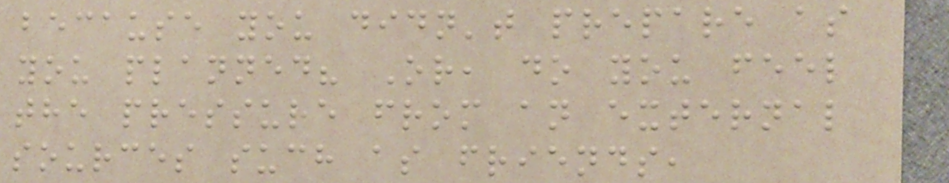because you didn't prepare as
you planned? Or, do you feel
the pressure from an external
sources such as friends,
